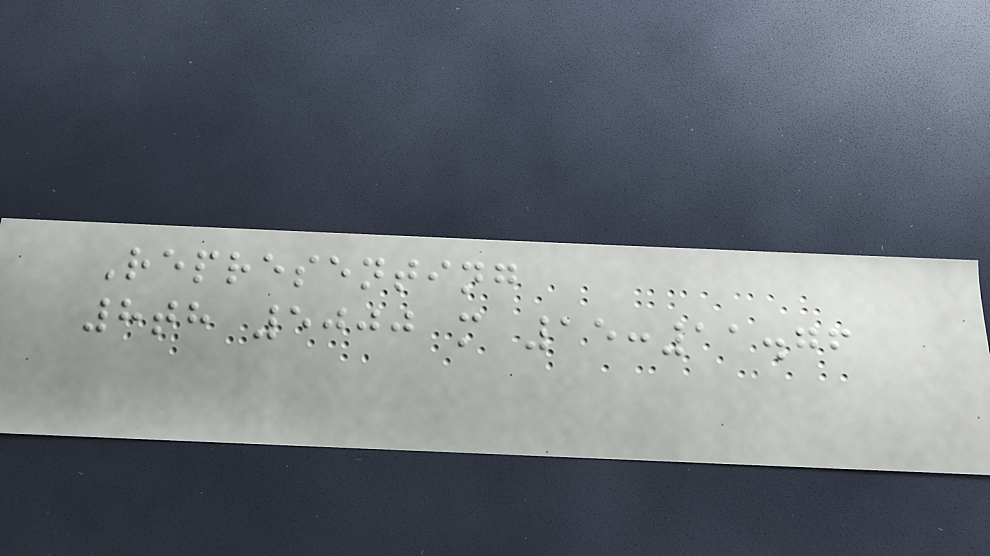Representing
8th 5000 m 15:11.76
